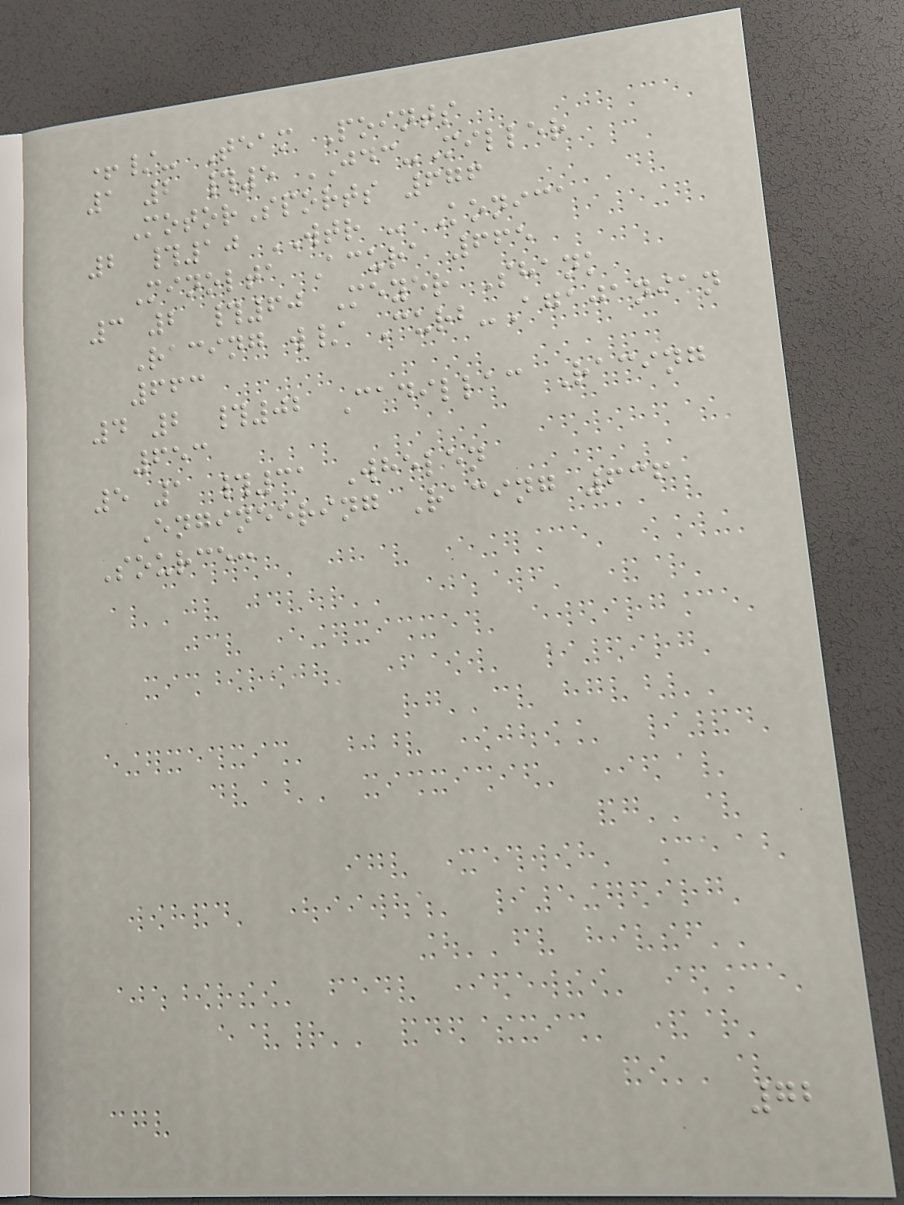+/- Team Points
1 2 #5 JDC-Miller
MotorSports 676
2 #10 WTR - Konica
Minolta Acura 665
3 2 #60 Meyer Shank
Racing w/ Curb-Agajanian
663
4 2 #02 Cadillac Racing
653
5 1 #31 Whelen
Engineering Racing 636
Source:
72
